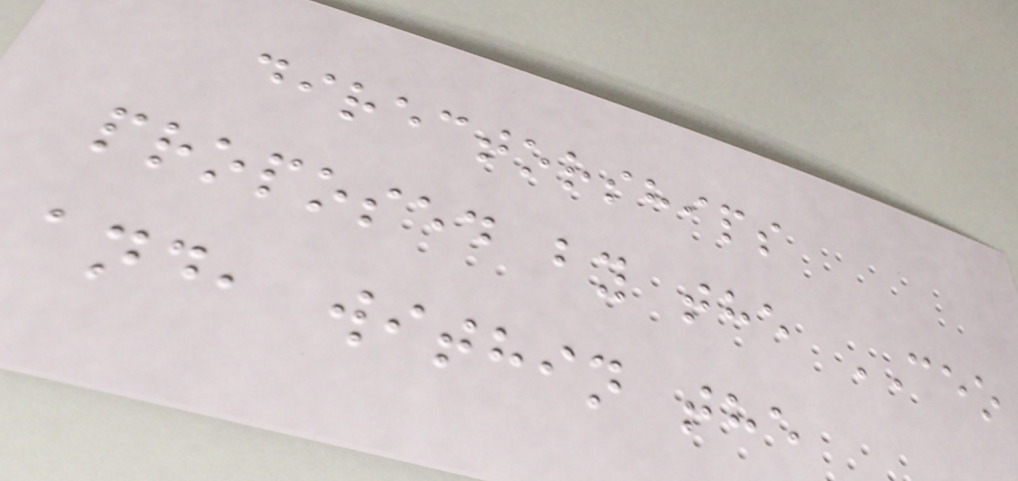directorships
proposed by the CEO
and, within the
